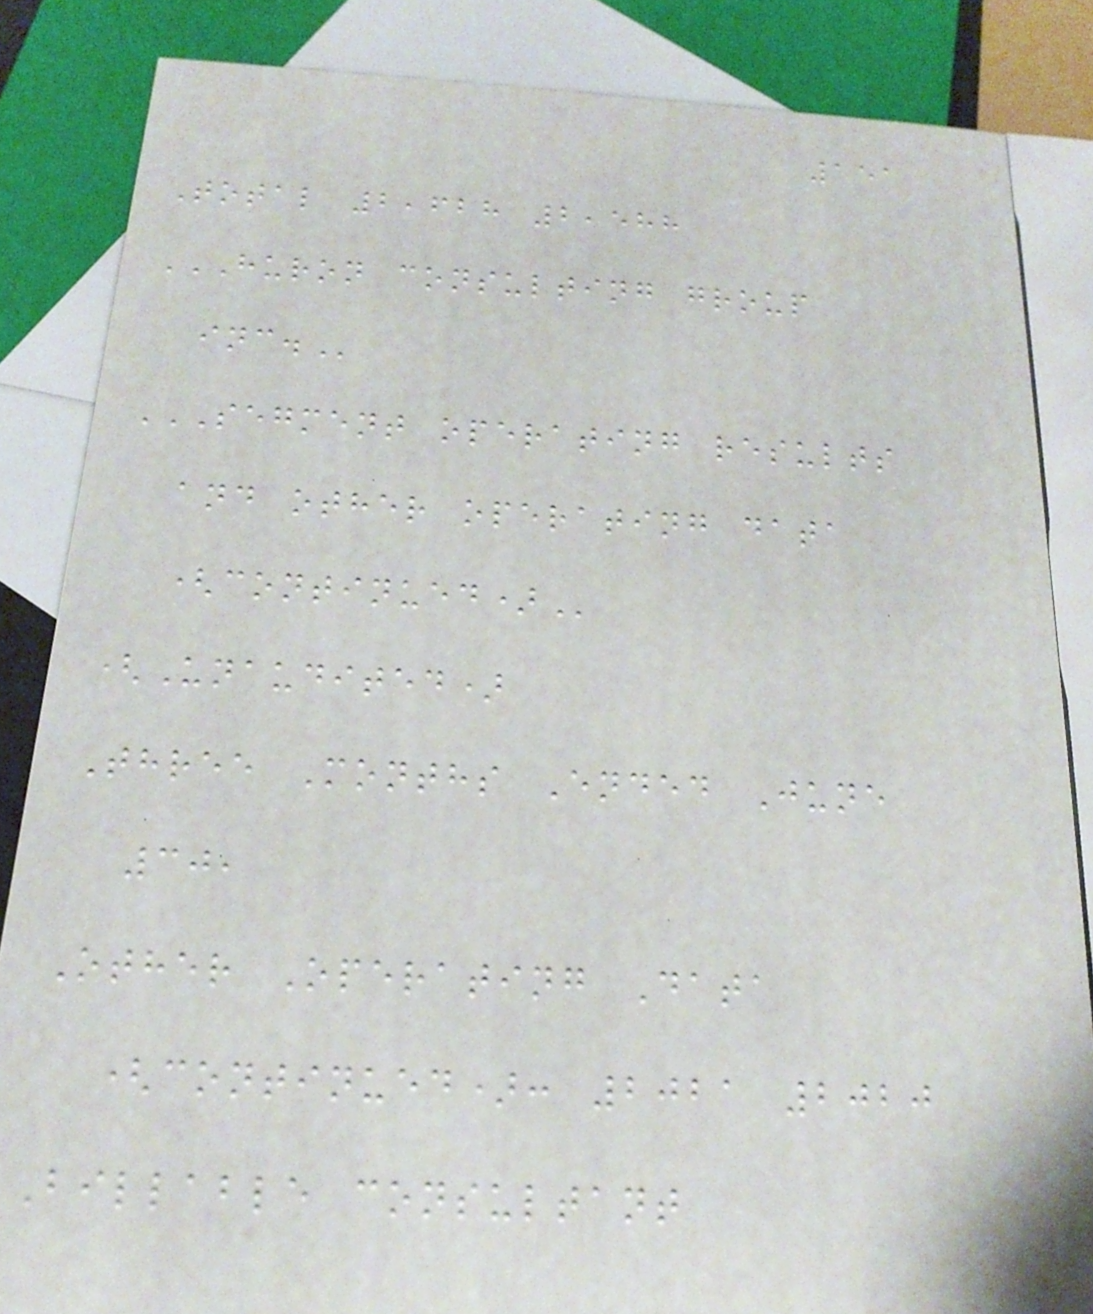151
Total 2,628 2,588
HURON CONSULTING GROUP
INC.
SEGMENT OPERATING RESULTS
AND OTHER OPERATING DATA
(CONTINUED)
(Unaudited)
Three Months Ended June
30,
Other Operating Data
(continued): 2021 2020
Billable consultant
